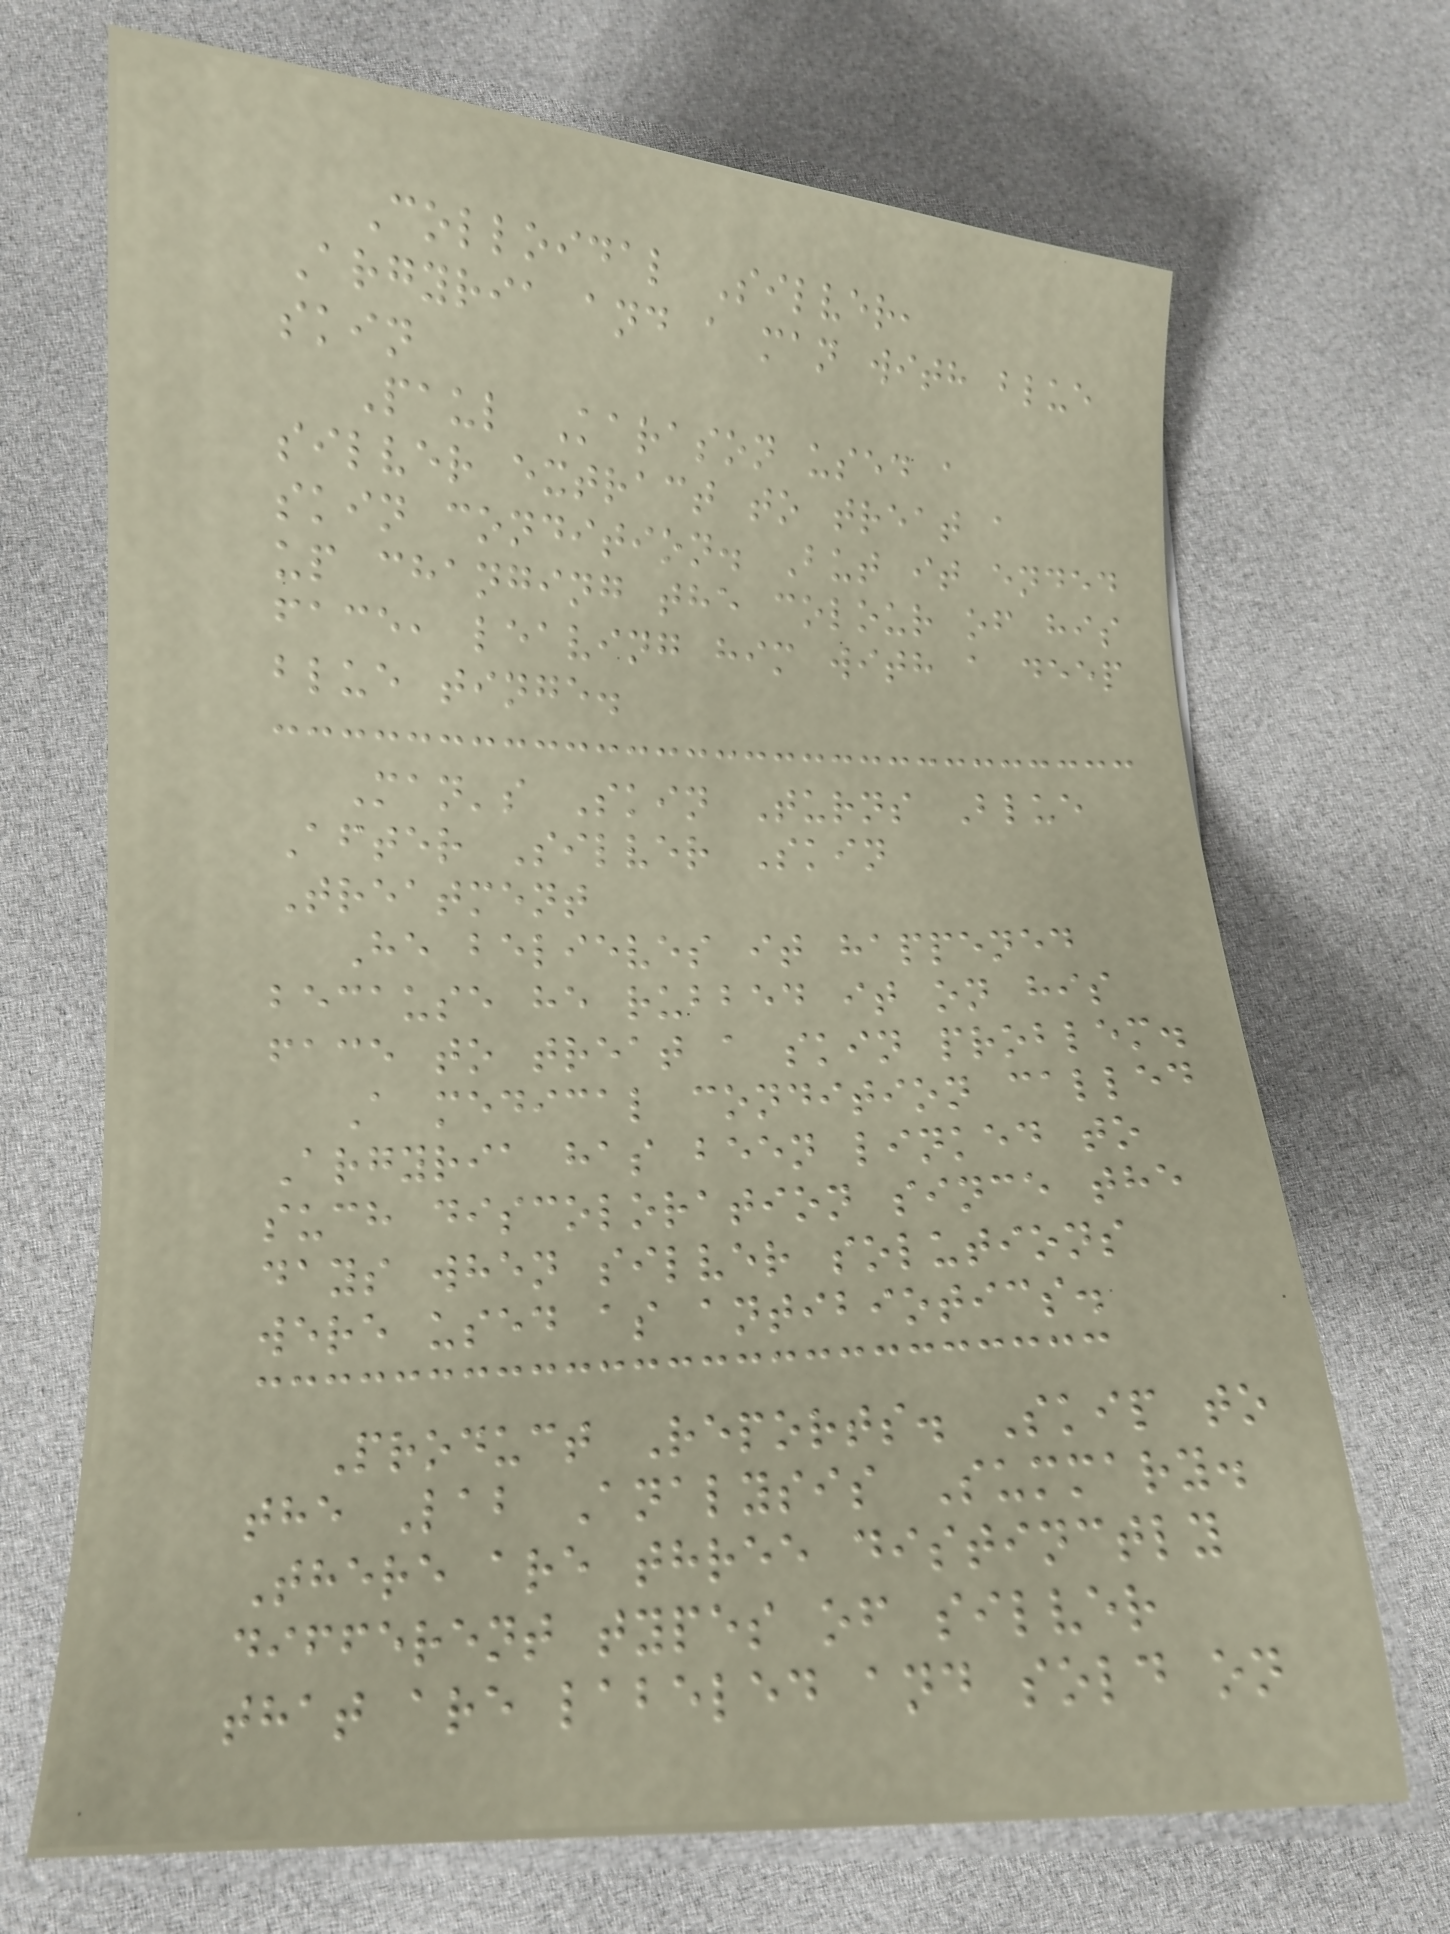Colloidal Silver,
Argyria and a man with blue
skin
Paul Karason used a
silver extract to treat a
skin condition. But it ended
up changing the colour of his
face, leaving him with a deep
blue tinge.
Man's Skin Turns Blue
After Silver Skin
Treatment
He believes it happened
because he rubbed it on his
face to treat a skin problem.
A medical condition called
Argyria has been linked to
such discoloration since the
days when silver solutions
were used as antibiotics.
Product Reports. Skip to
the Lab Analysis Summary.
There are three distinctly
different types of silver
that are labeled and sold on
